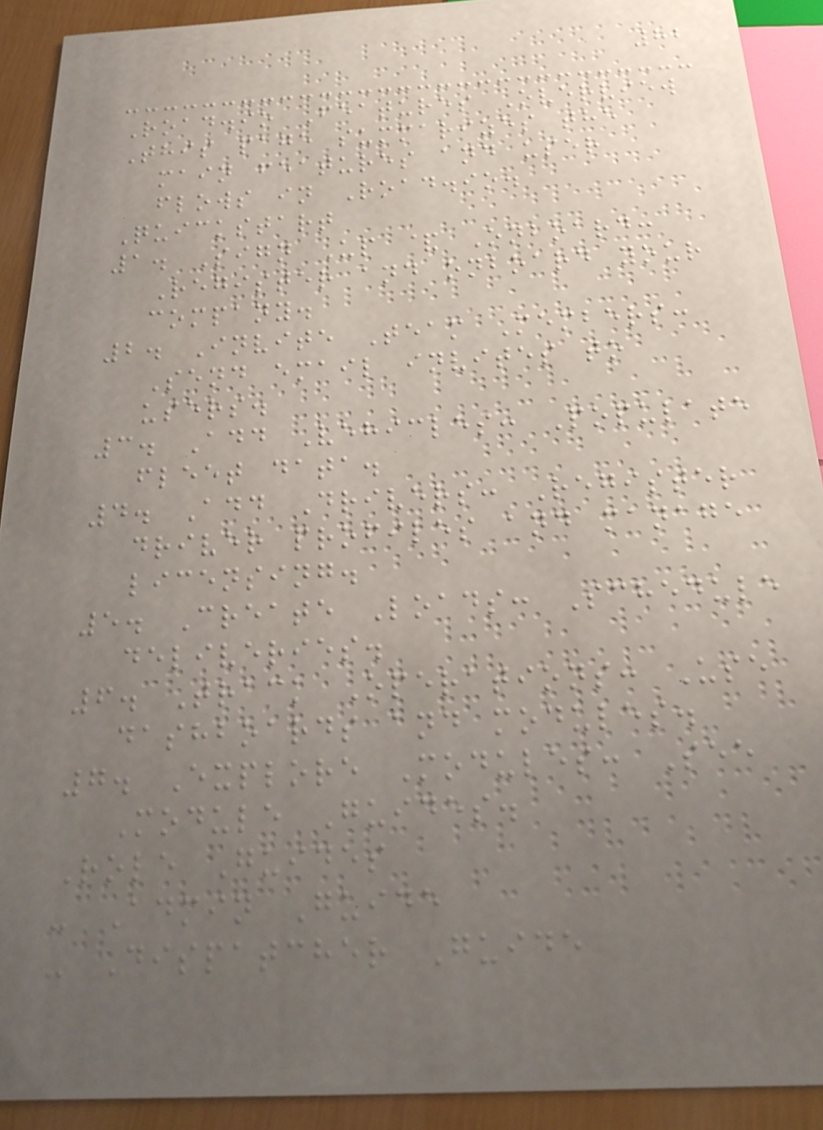82
Road.io Features Overview
This page summarizes the
main features and user
flows in Road.io.
Quickstart
1. Sign Up & Onboard:
Register and onboard your
company.
2. Invite Team Members:
Send email invites to
users.
3. Add Vehicles: Populate
fleet data.
4. Add Drivers: Register
driver profiles and manage
licensing.
5. Create Loads: Schedule
deliveries.
6. Track Operations: Use
dashboards and modules.
7. Explore Modules: See
Module Guides.
Role Guides
- Admin Guide
- Dispatcher Guide
